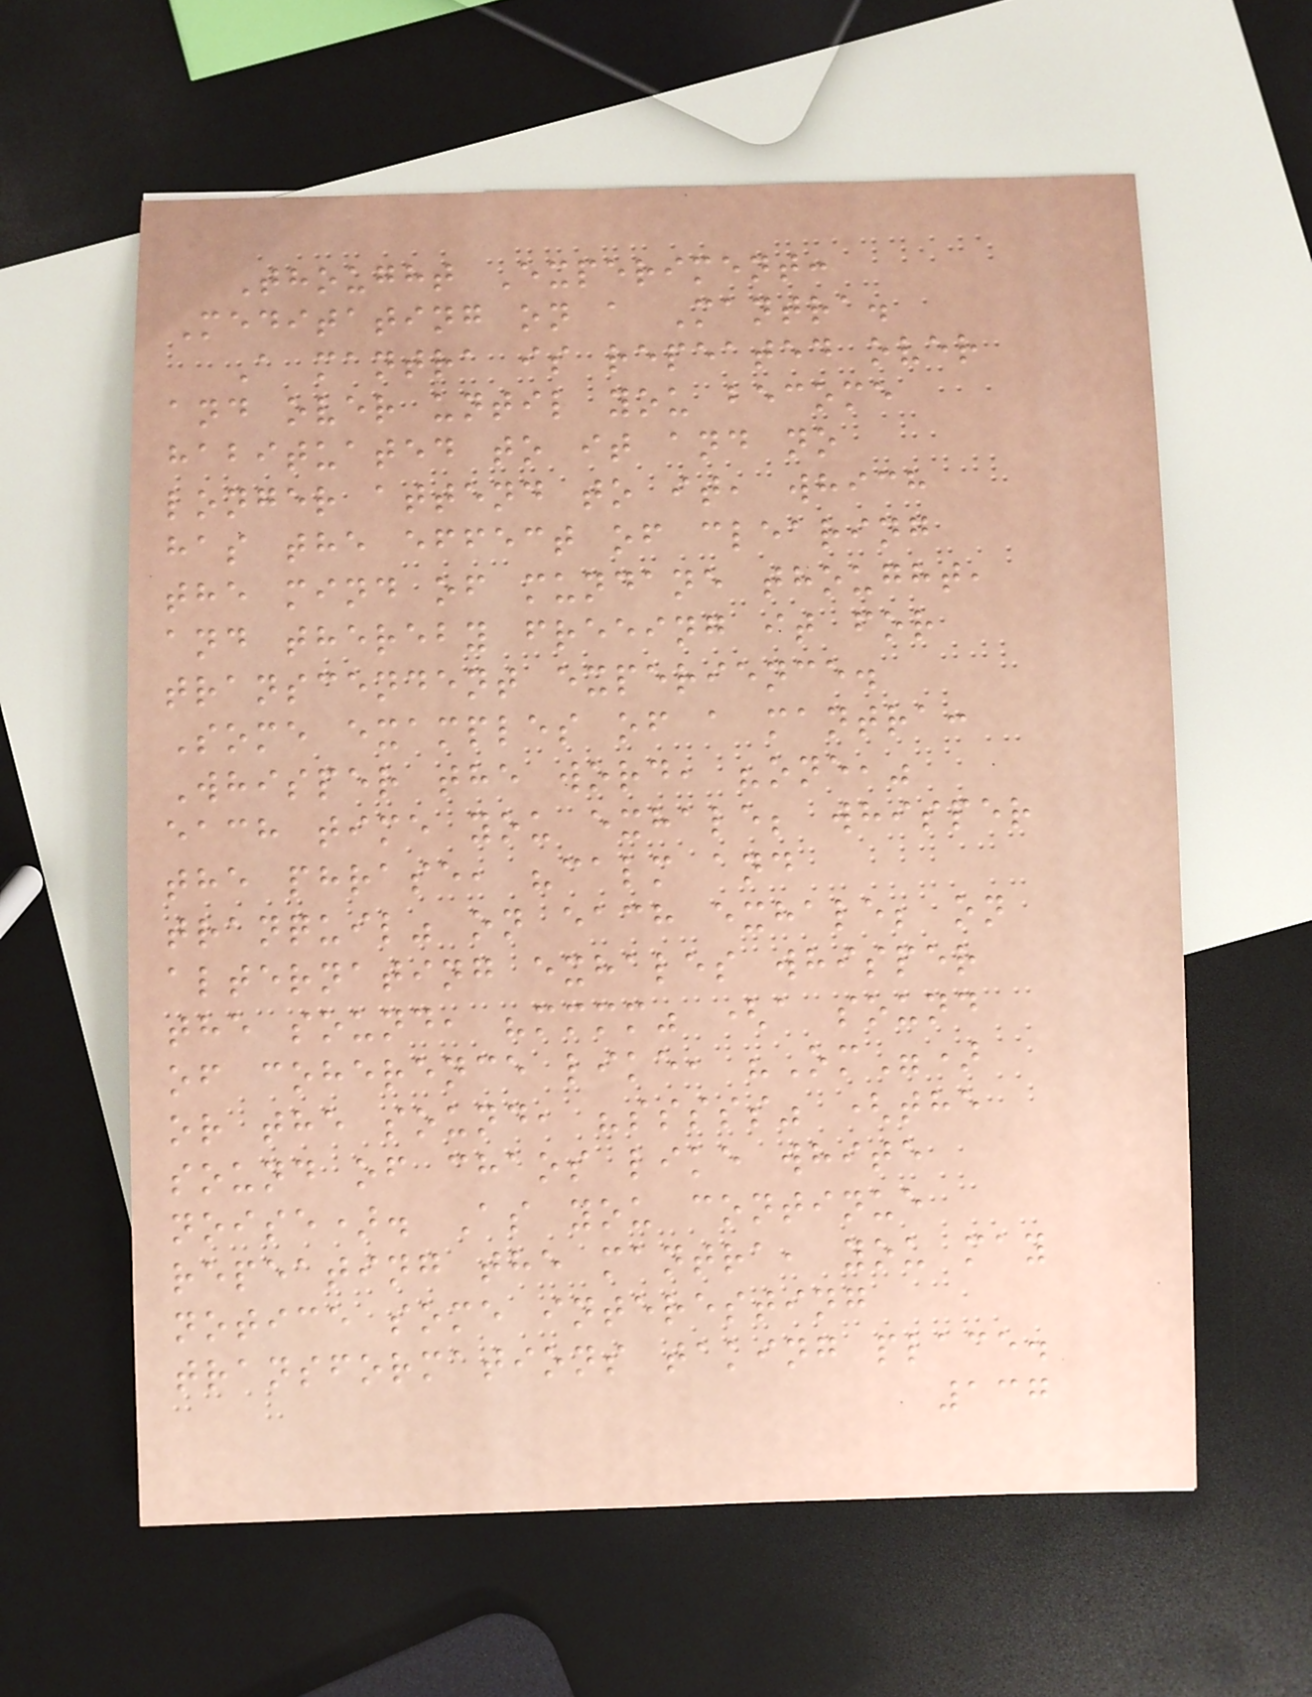Thought Experiment:
Meditating on a Mantra.
A mantra is repeated over
and over until you become
habituated to it and no
longer attend to it, which
has the effect of clearing
the mind of mundane thought,
and thereby freeing it for
transcendent experience.
Some examples of a mantra:
Whisper the word, "one,"
each time you exhale; whisper
the phrase, "calm and
tranquil" on each exhale; on
alternating exhales whisper
the sound, "mmmm" (a sound
of coherence like, "Om")
or the sound, "sssss" (the
sound of chaos like white
noise). As you continue
repeating the mantra, you may
notice some interesting
transformations taking place.
137
